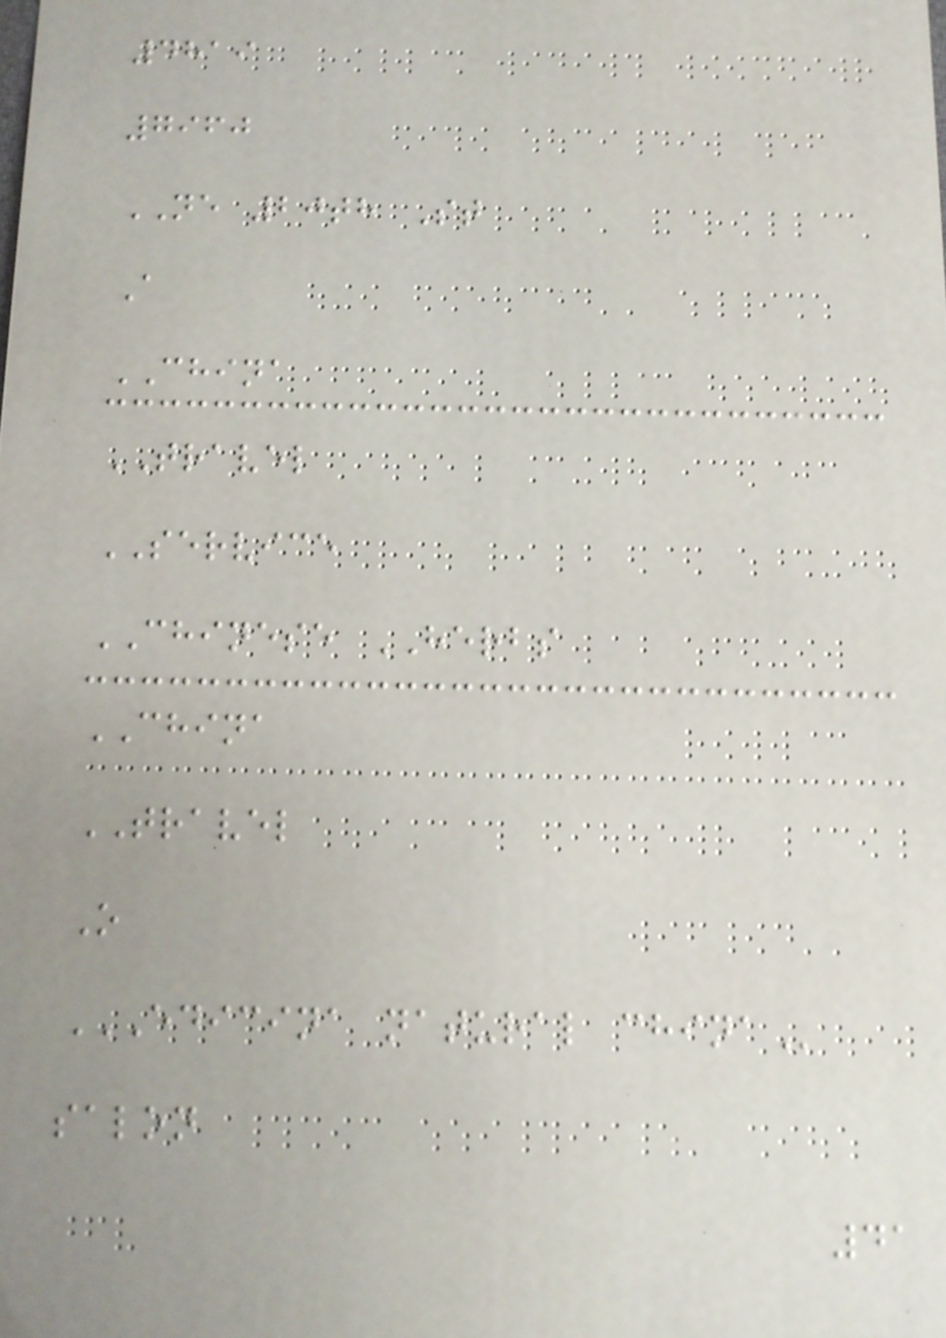4819
7960
NE 20th St
A
CHINA
TRAVEL
SERVICE
CHINESE HERBS
CHINA
TRAVEL
O
EDICINA NATURAL CHINA
salon
41
